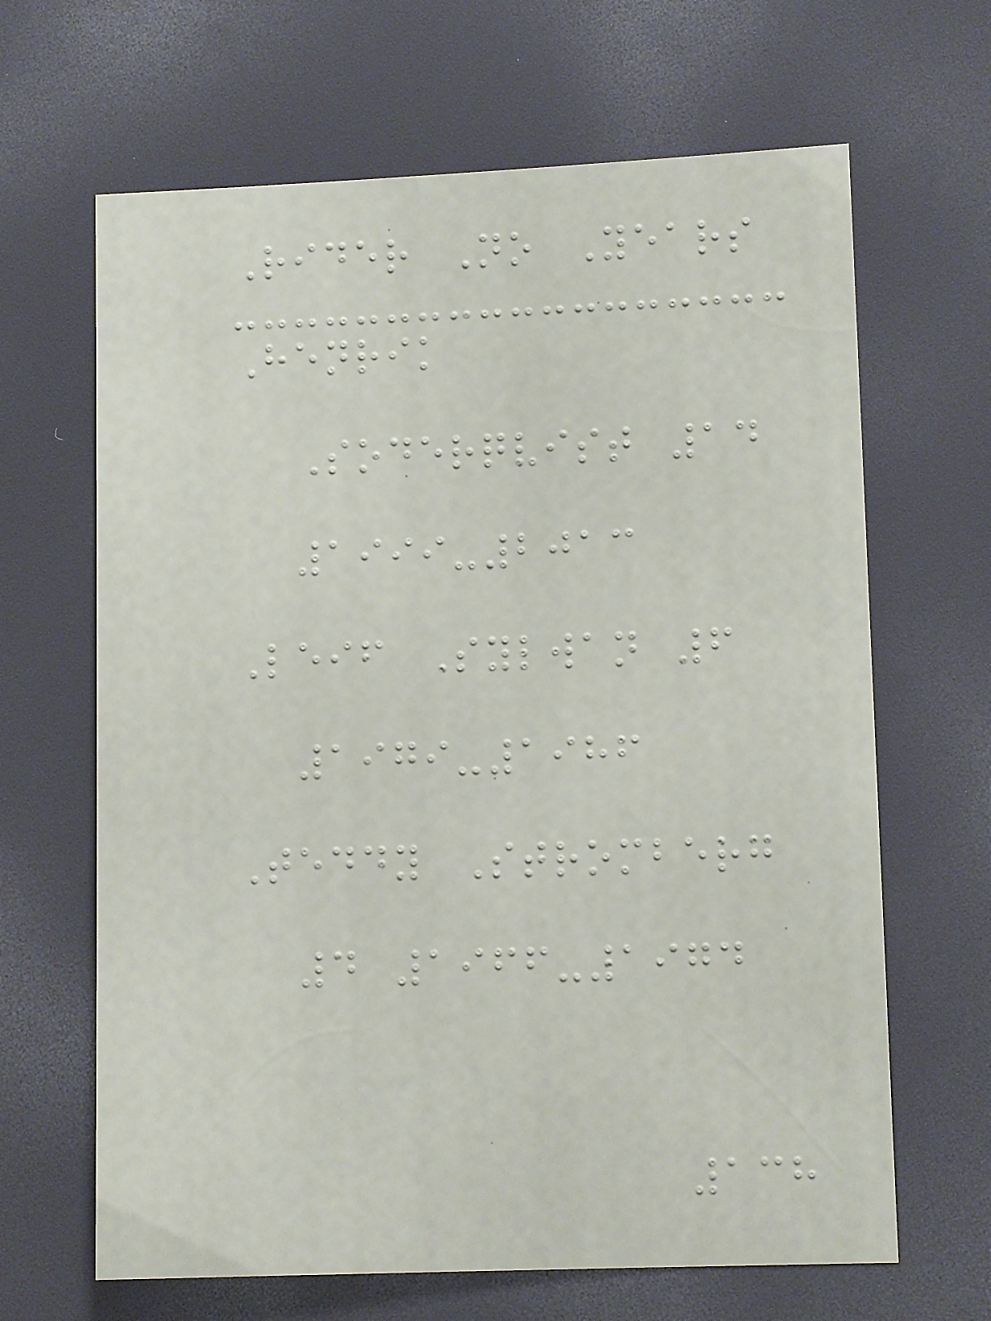Rider No Years
Henrik
Soderqvist 14
1999-2013
Leif Sylwan 6
1979-1986
Teddy Stromberg
4 1966-1974
138
